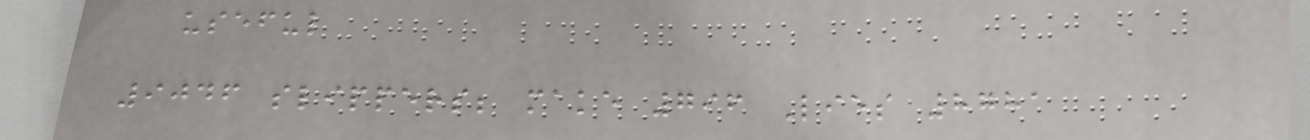useful
9046 slippers; make 796 Lies 8781
